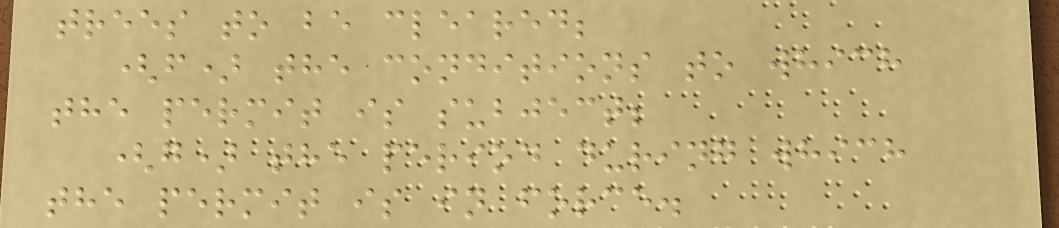trees to be cleared;
(f) the conditions to which
the permit is subject;
(g) the period during which
the permit is in force.
